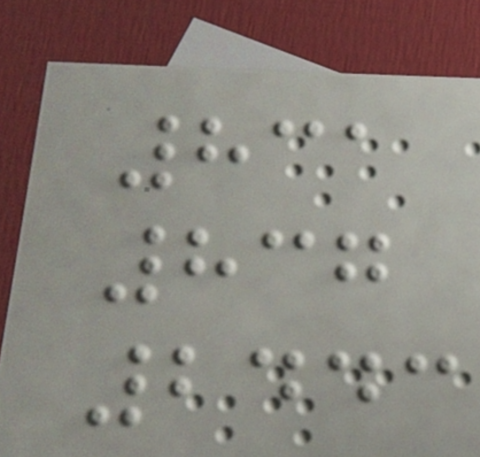831
837
2443
